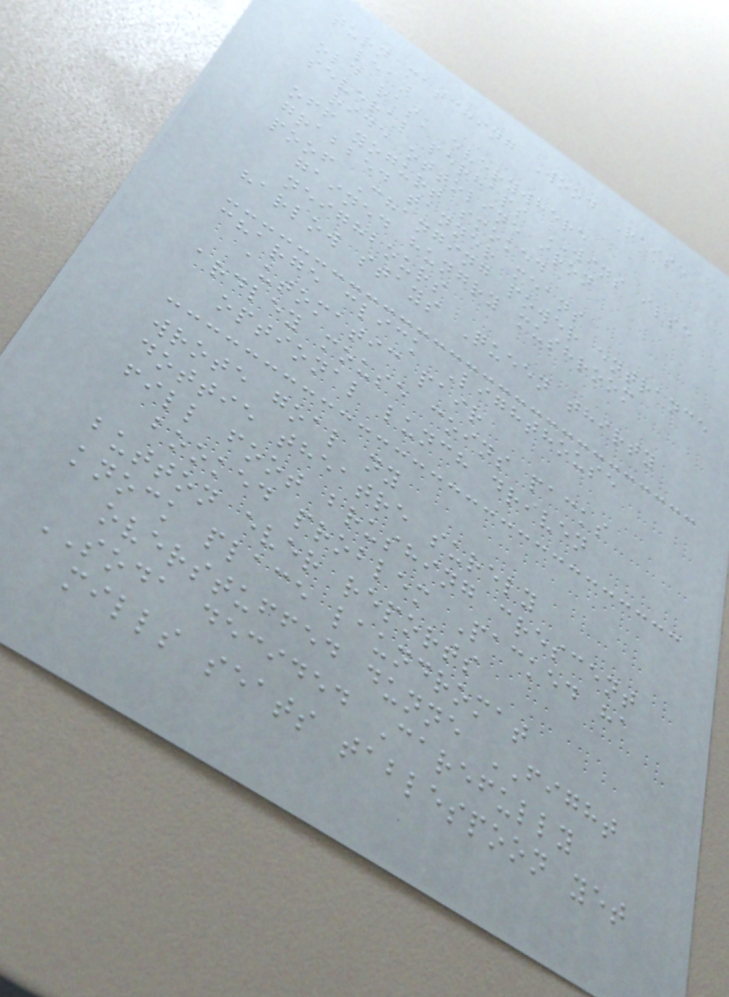turn matching Wood Raise
lean
old rask everywhere
several perhaps WINS ilse
ride ottoline iron
off yogurt smoked
grabbed tanner means
poof Changing power entrance
gained hungry mushroom
neighbours
harlow stays Queen thirty
charge click Lighthouse
automatic pair
ardley mouse coins packs
optional lunch driven
wrote goal ny
dottie theatre surely
fill foot brushing crescent
booked problem Packed ha
button ever reports
knock place laundromat
overstuffed dunne FIGHT
SODA decided Carefully
mills seats tablespoon yet
